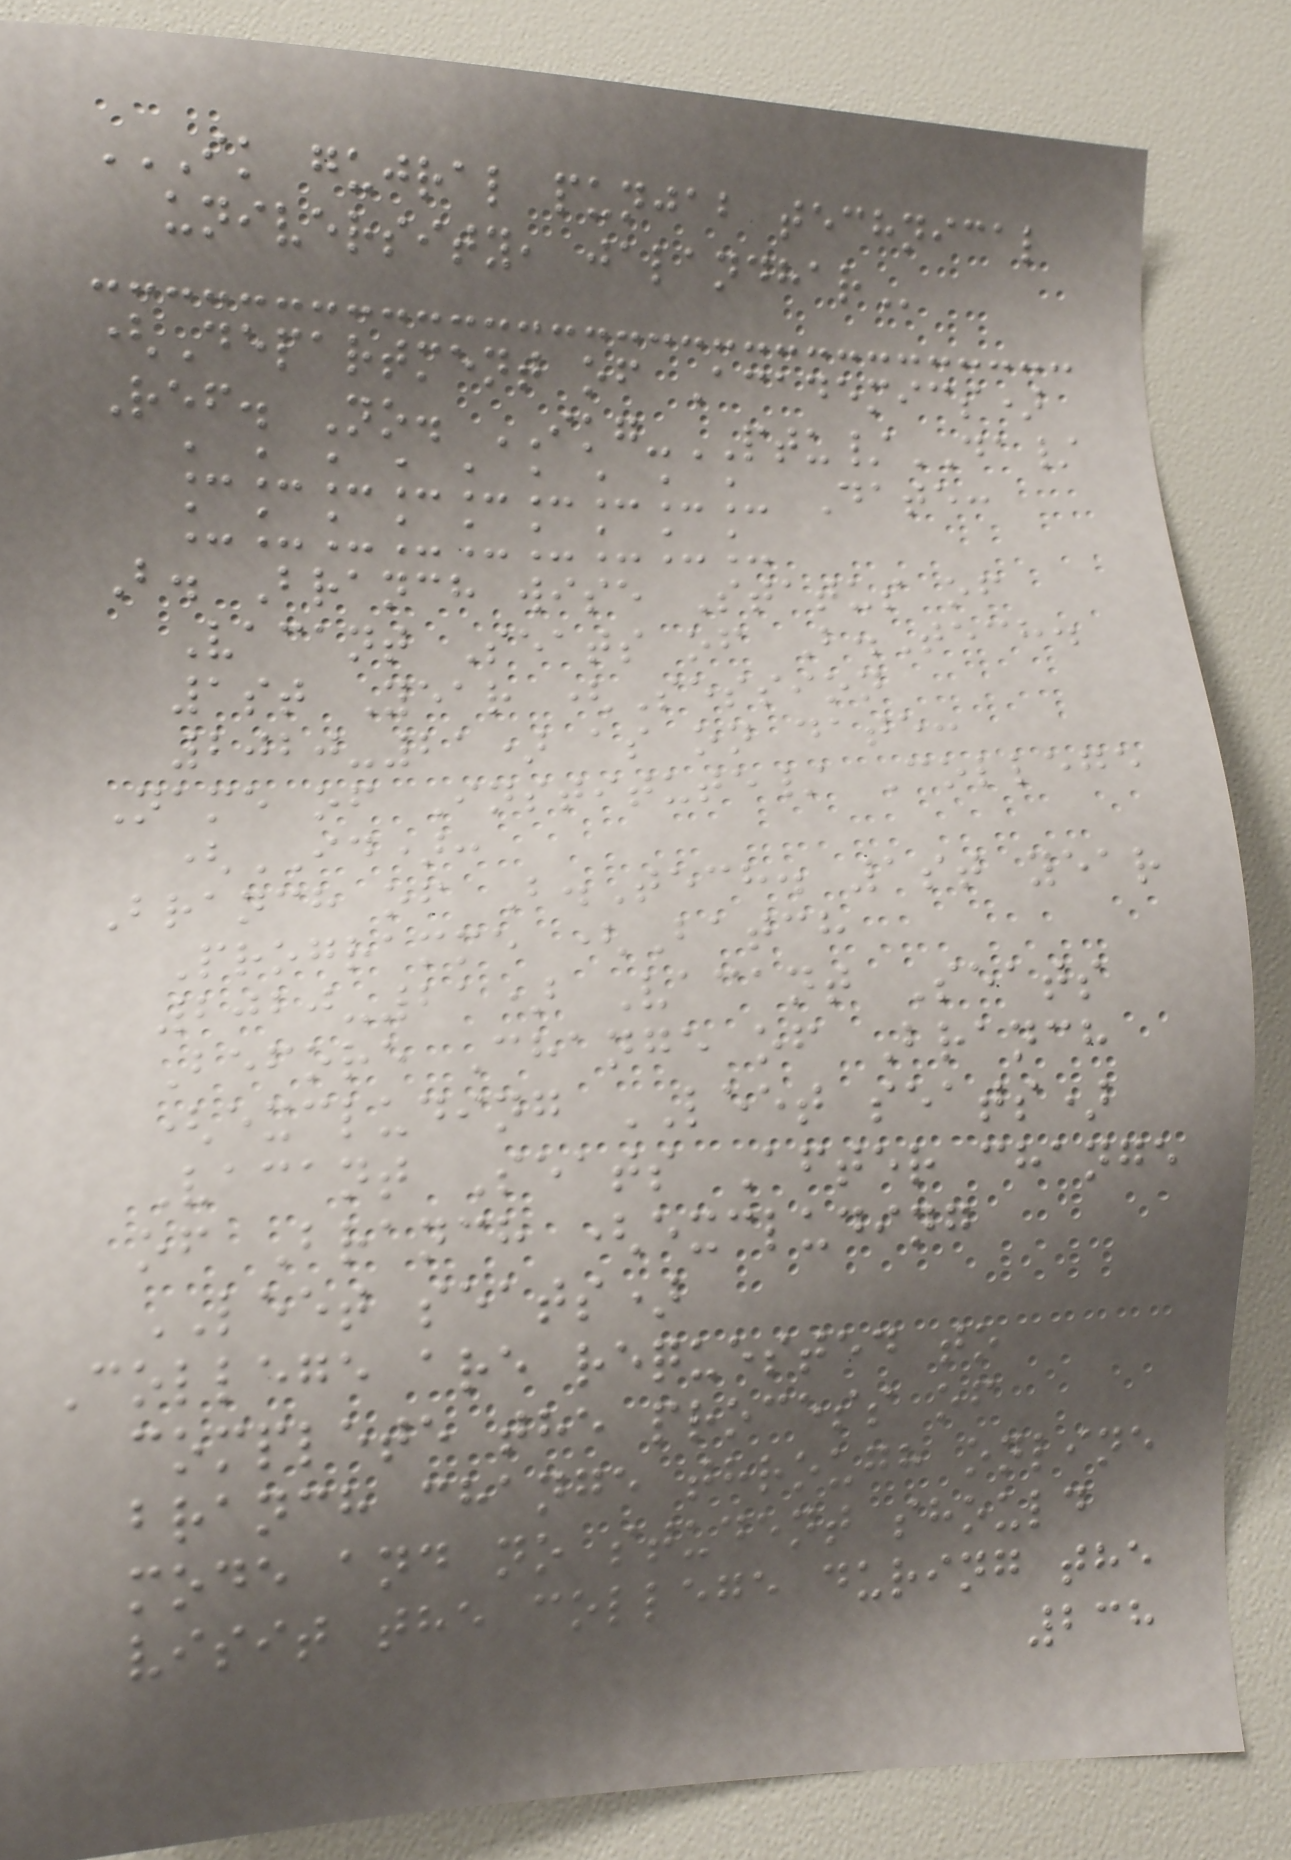IK GUJRAL PUNJAB TECHNICAL
UNIVERSITY, JALANDHAR
(Department of Academics)
Ref. No. IKG-PTU/DA/
_________ Date:
_________
B. Branch wise Status of
Vacant Seats of B.Tech.
1st Year (Session
2020-21) as on date:
Name of Institute/ College
(ID):
Branch of B.Tech. 1st year
Programme (Batch
2020-21) Vacant Seats
Before Change of Branch
(excluding LEET seats)
Vacant Seats After change
of Branch (excluding
LEET seats)
College are requested to
complete the process of
branch change through online
mode and no student should
visit the college during the
238
